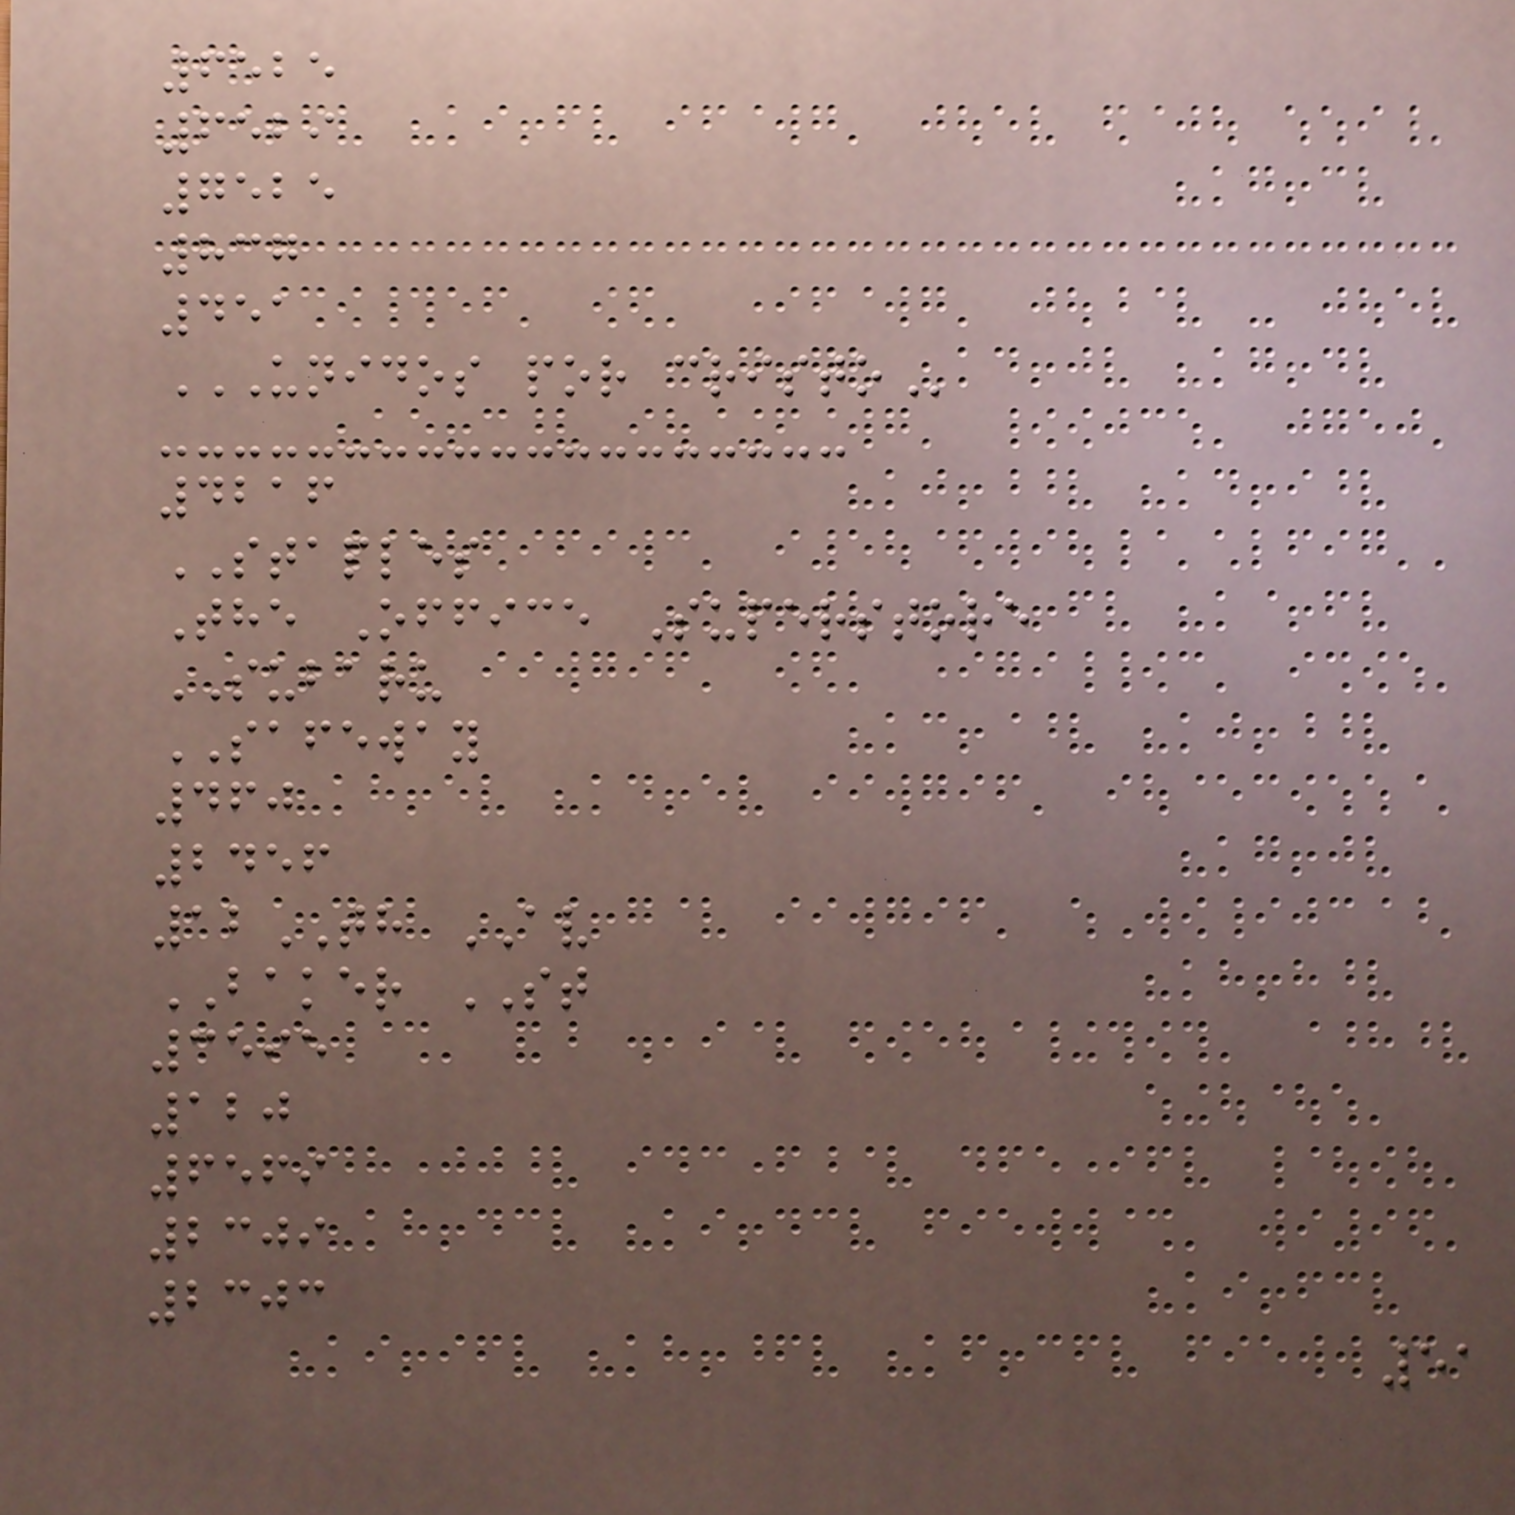6525
6529
7525
837
451
UNIDOS POR CRISTO
4216
STAPLES
The Office Superstore
SUBARU
SAFEWAY
460
2456
12TH AV
BAKER ST
3595
120
6569
2309
2303
51
